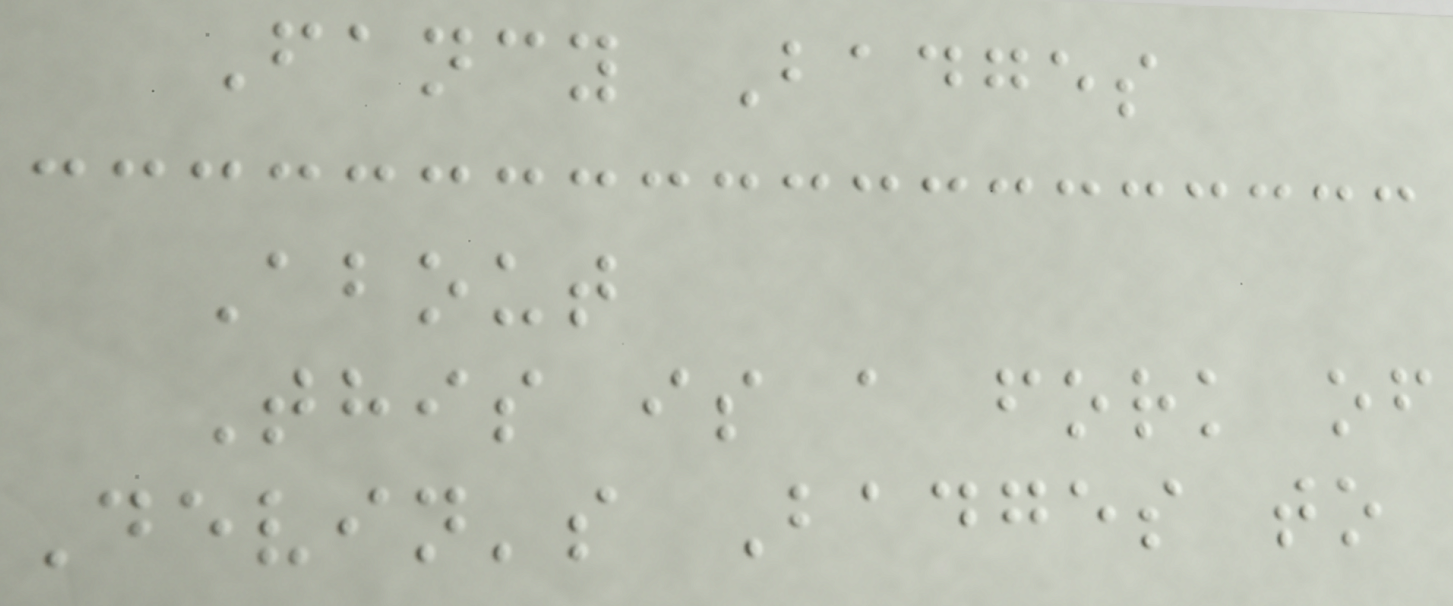Fancy Badges
About
This is a fork of
Devin's Badges to
